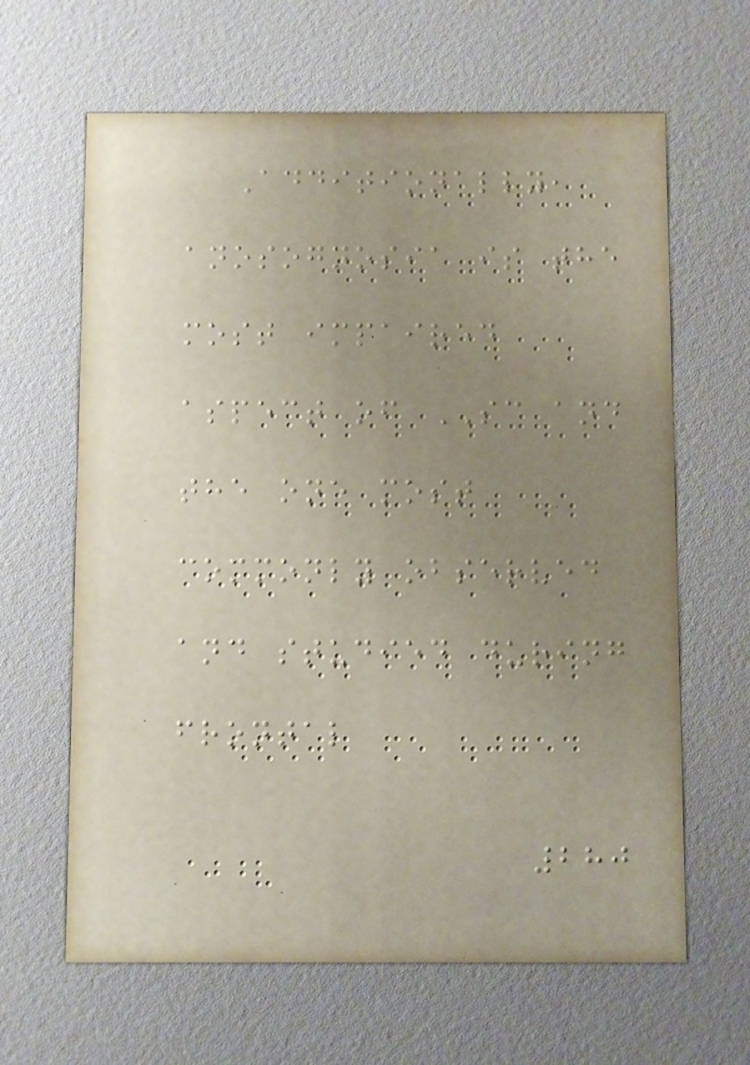Additionally,
anosognosia is the
most impaired
aspect of SC and
the one most
commonly observed
and studied during
frontal
280
